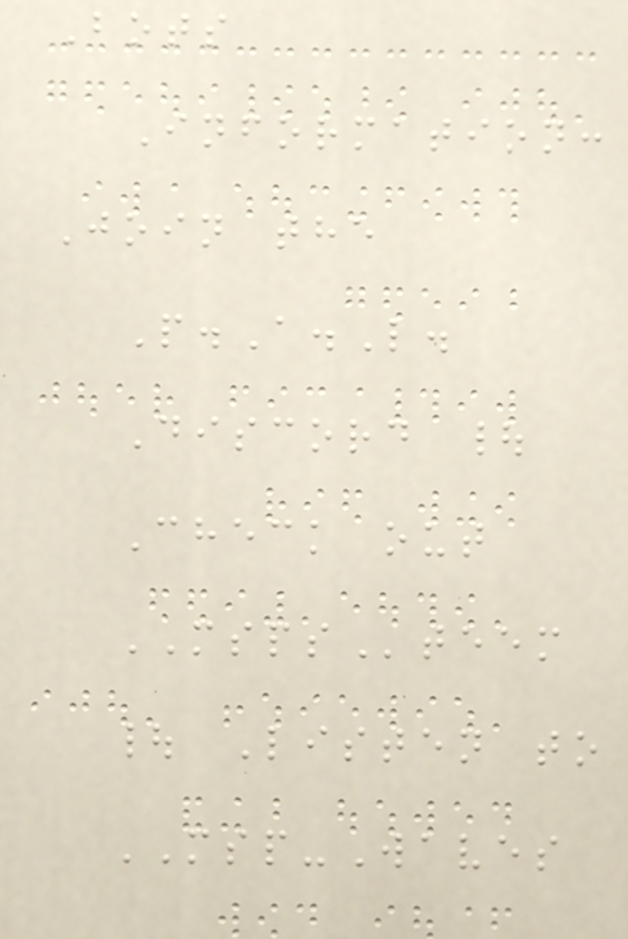Bots
Information:
Join the
P.A.L.
Discord |
Check out
MSPSteem
| Listen to
MSP-Waves
